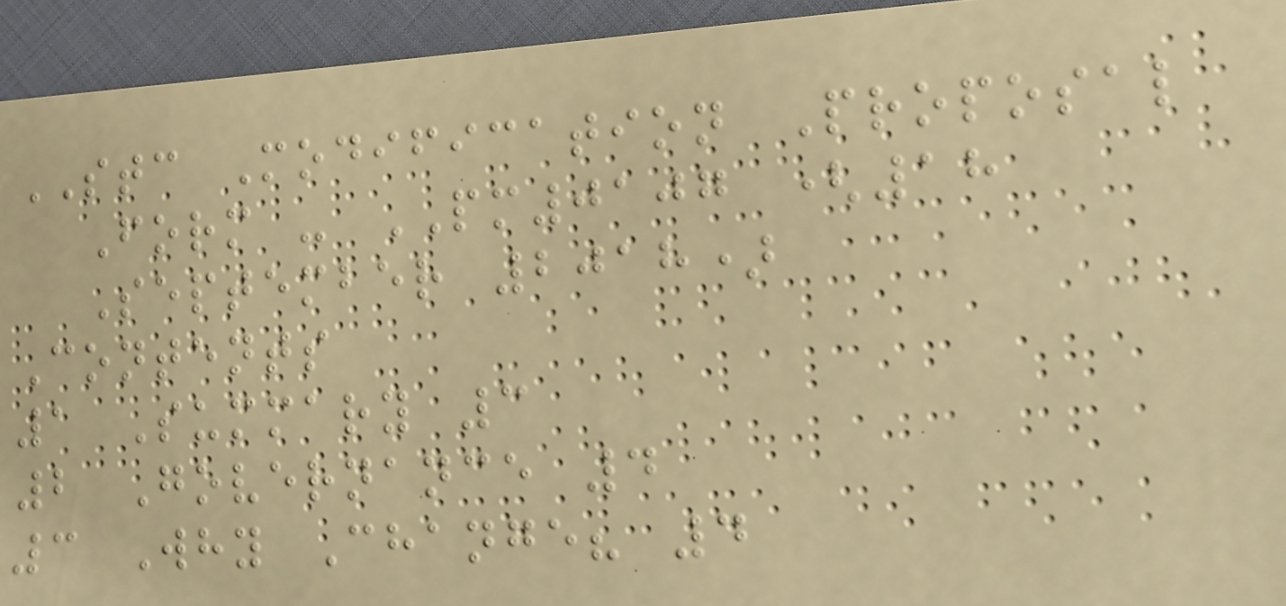STC Modification Proposal
Form - PM0107 (18
September 2018)
Contents
1 Summary 3
2 Governance 4
3 Why Change? 4
